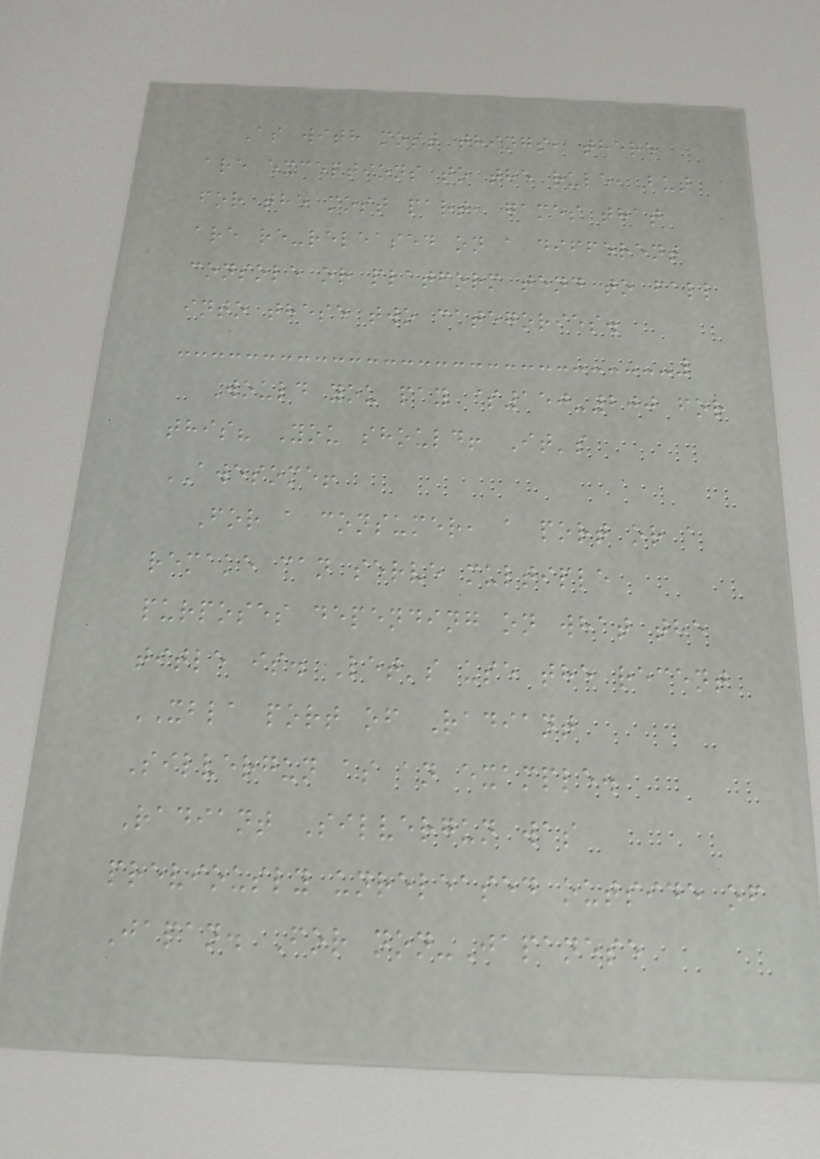As with most things, there
are exceptions to the rule, but
for the most part, games that
are re-released on a different
console or platform tend to fall
into these two categories.
Would you pay $150-200 for
this? You should! It's
AWESOME!
For a consumer, a port or a
remake can serve multiple
purposes depending on what the
title is. Let's use the recent
XBLA port of Radiant
Silvergun as an example.
Radiant Silvergun was
previously unreleased outside of
Japan. For non-Japanese
